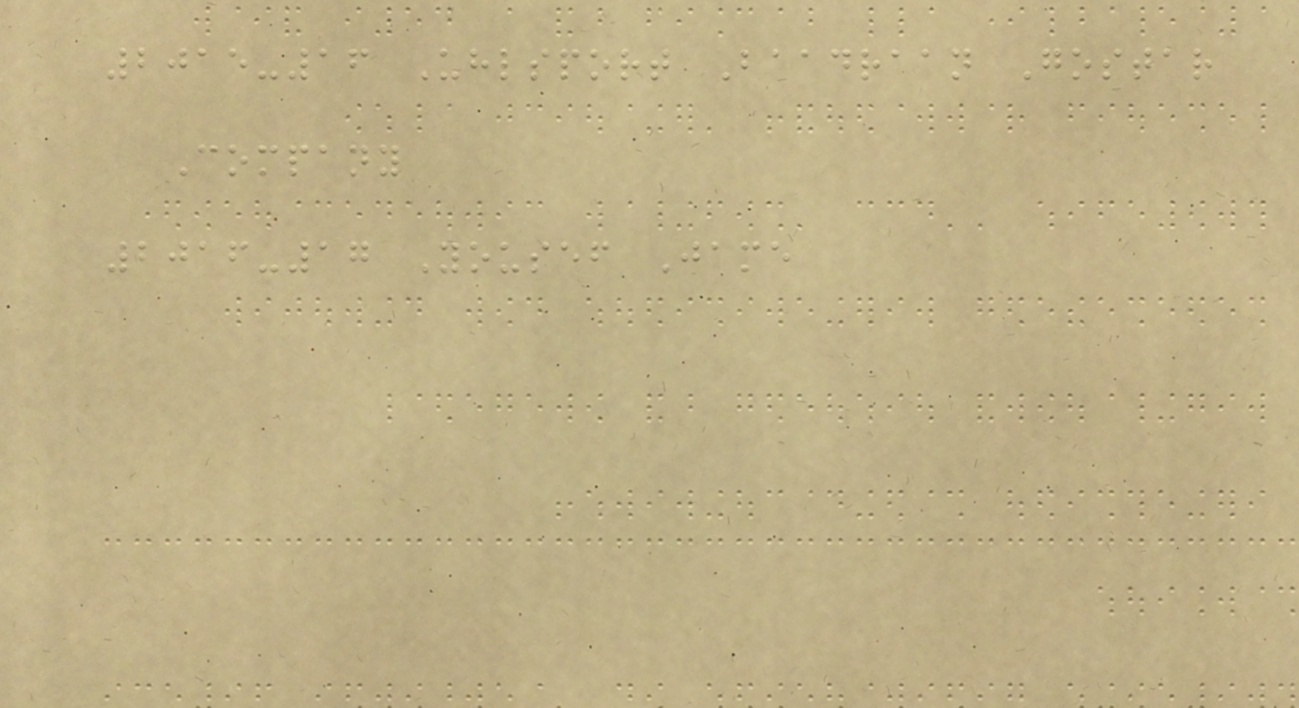2015-16 Uhlsport Baadraan Gostar
Company
2016-17 Yousef Jame
